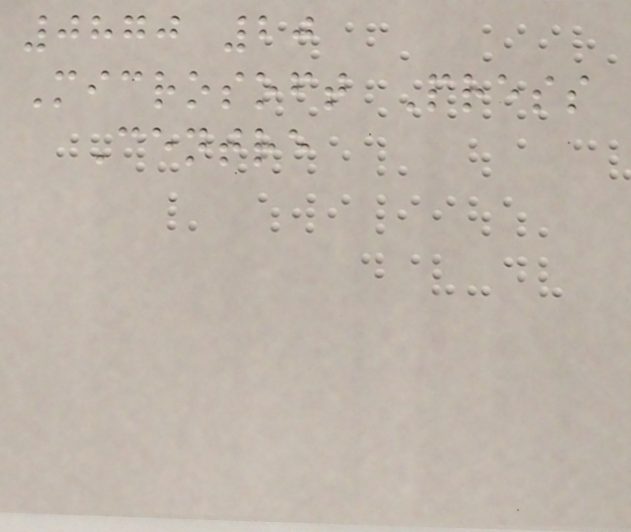0870 20
Microsoft Press
Centre
